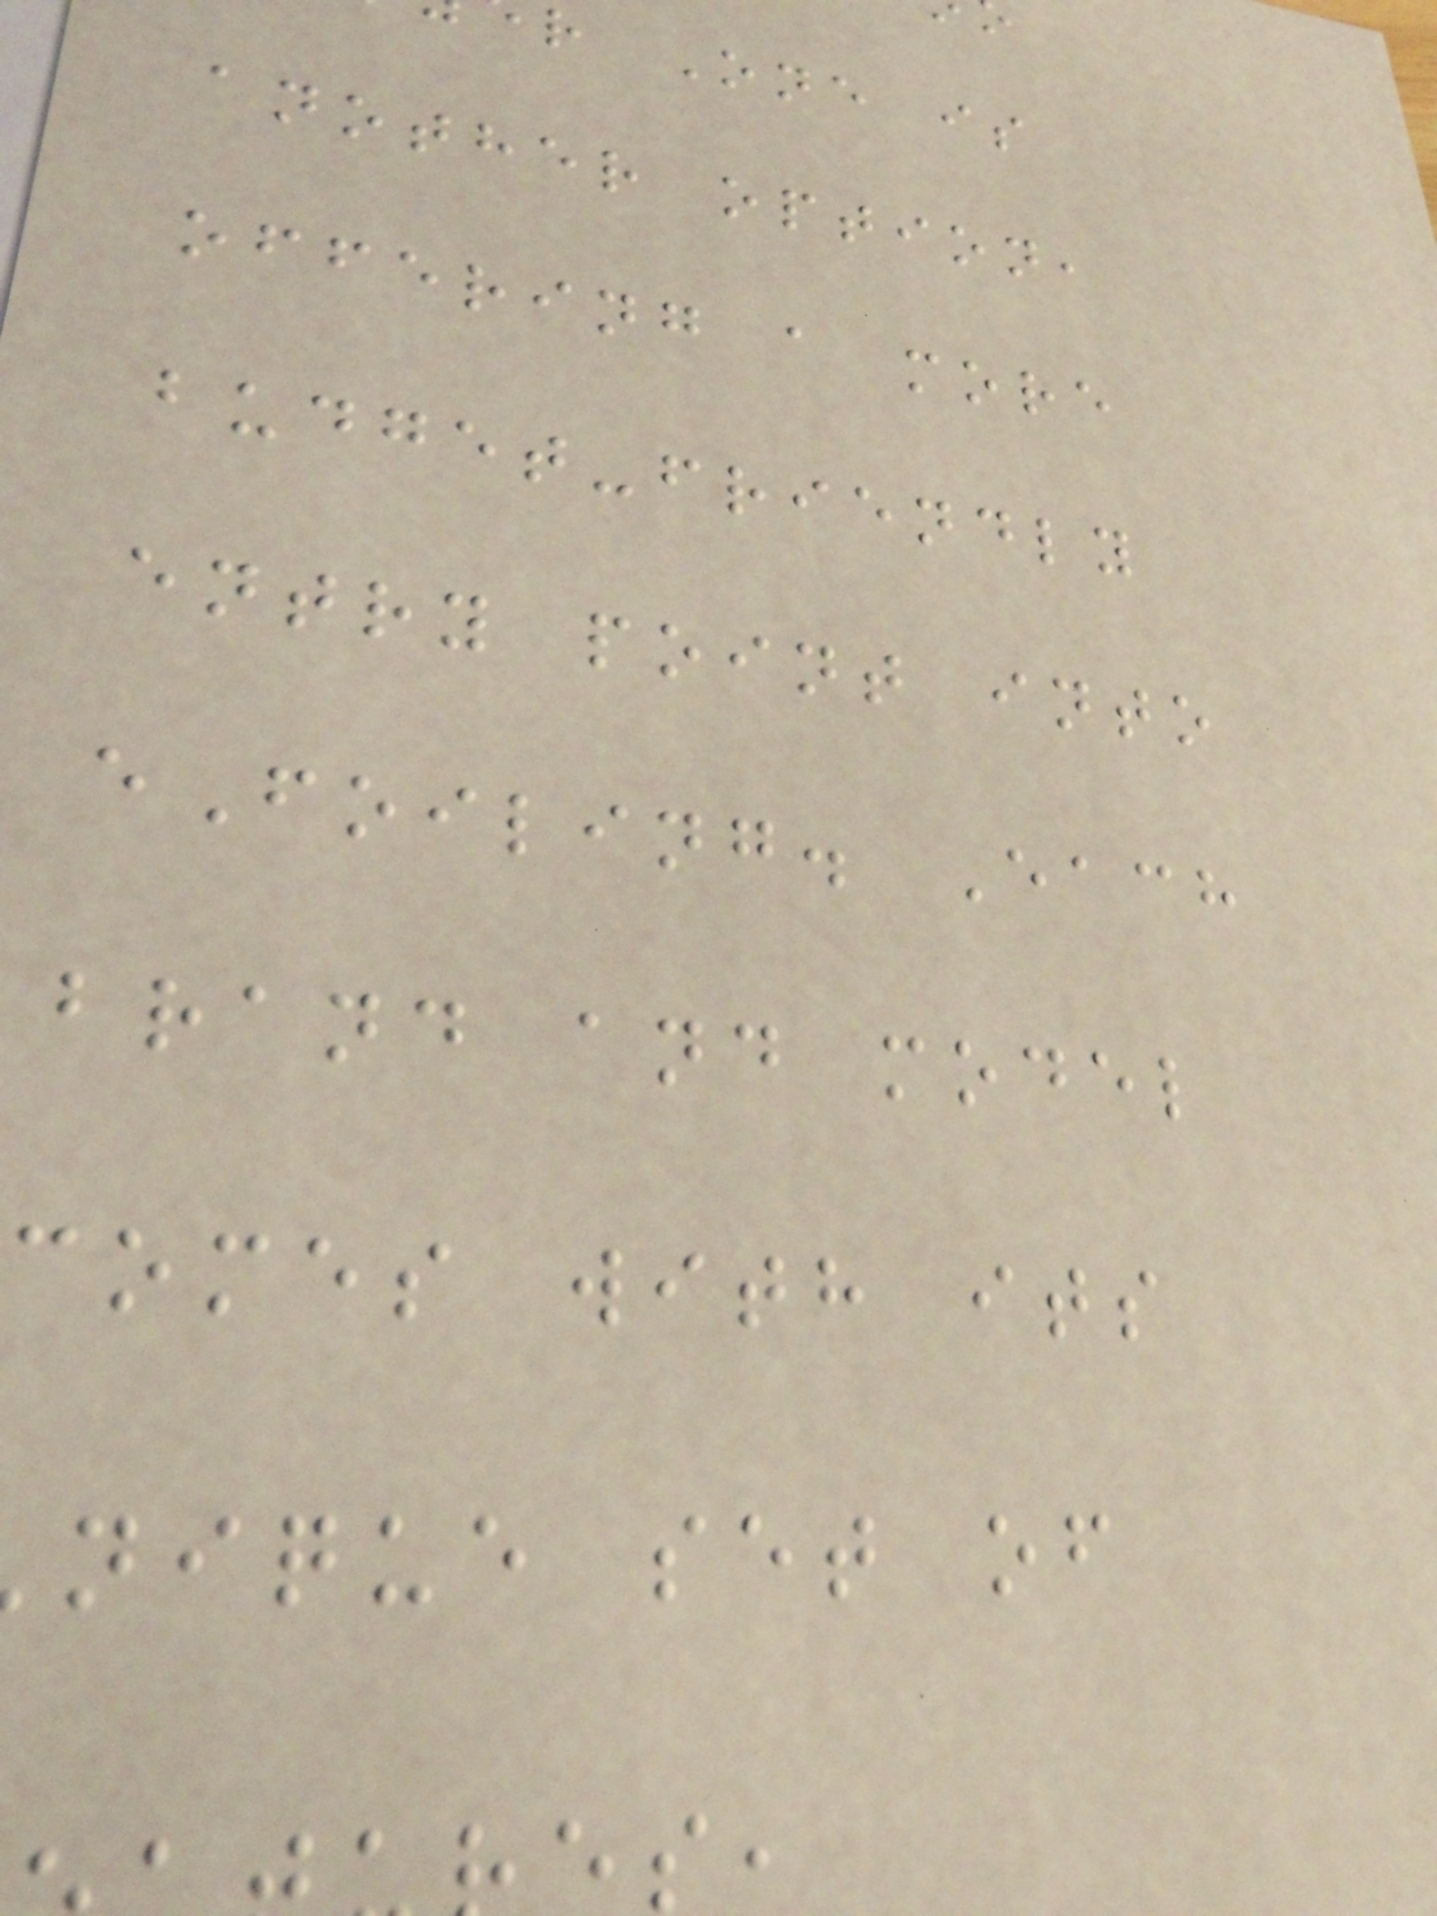r One is
another option,
offering a more
budget-friendly
entry point into
eFoiling. Each
brand and model
comes with its
nique set of
